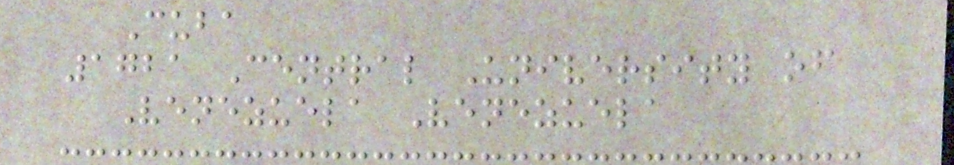Cuba
1721 Central University of
Venezuela Venezuela
